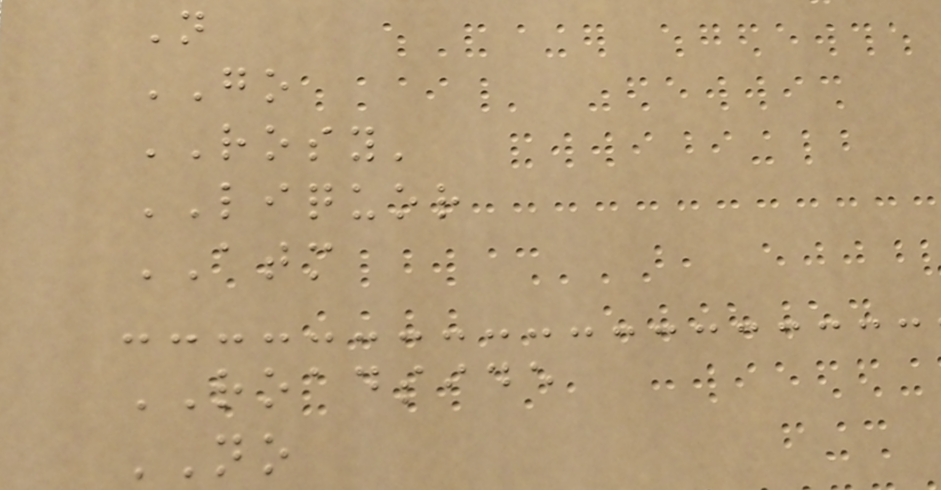N
GO
ROSY'
LIQUOR
ATM
ROADSIDE
NO
